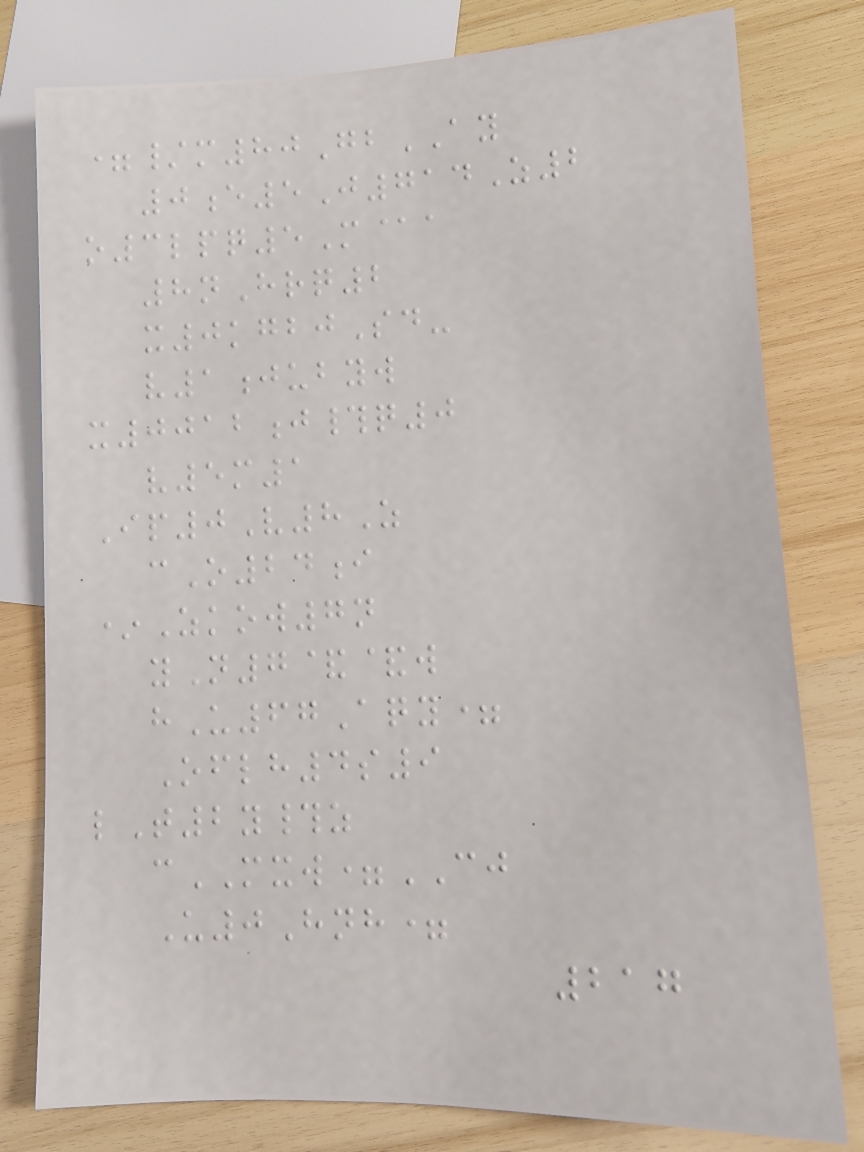=/m80GbAY
0e5J714Z2
o3lpq5M@a
8nHrq2
x0kgbjSd-
v1jubyw
x0012j#q0
v5m1
Ip0V8Z
cO24i
*Zkow7n
yN7&&w
hU67Aqy=
Oflh4s9
lT2y#z
cMXW=CJ
U0Hnh=
217
